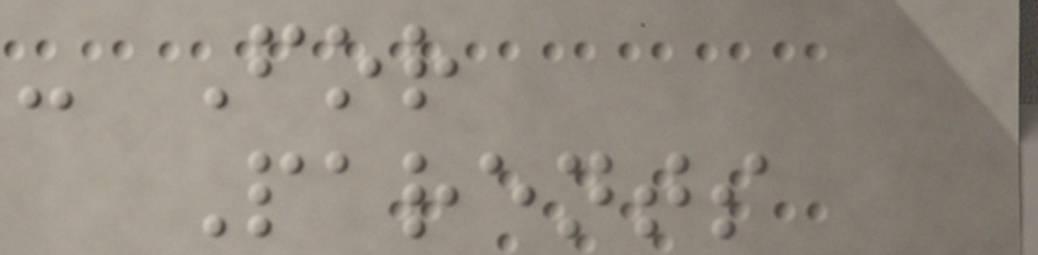- For
Parents
